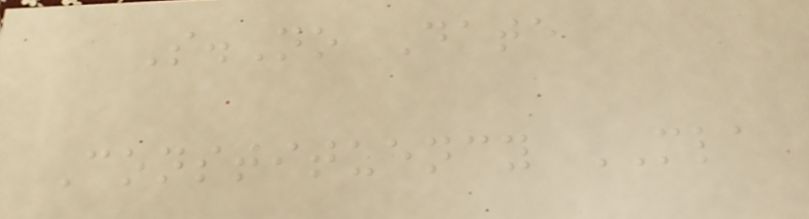S.No Date
Constituency MLA
